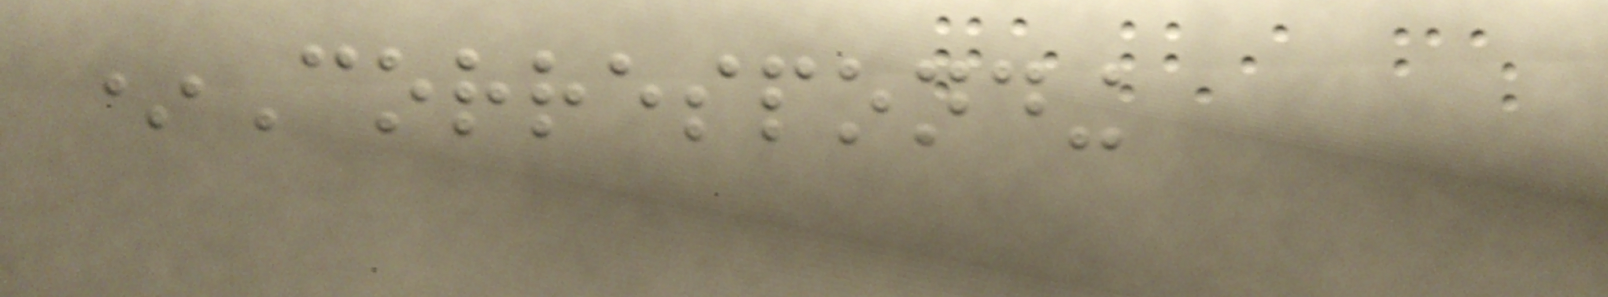*Corresponding
